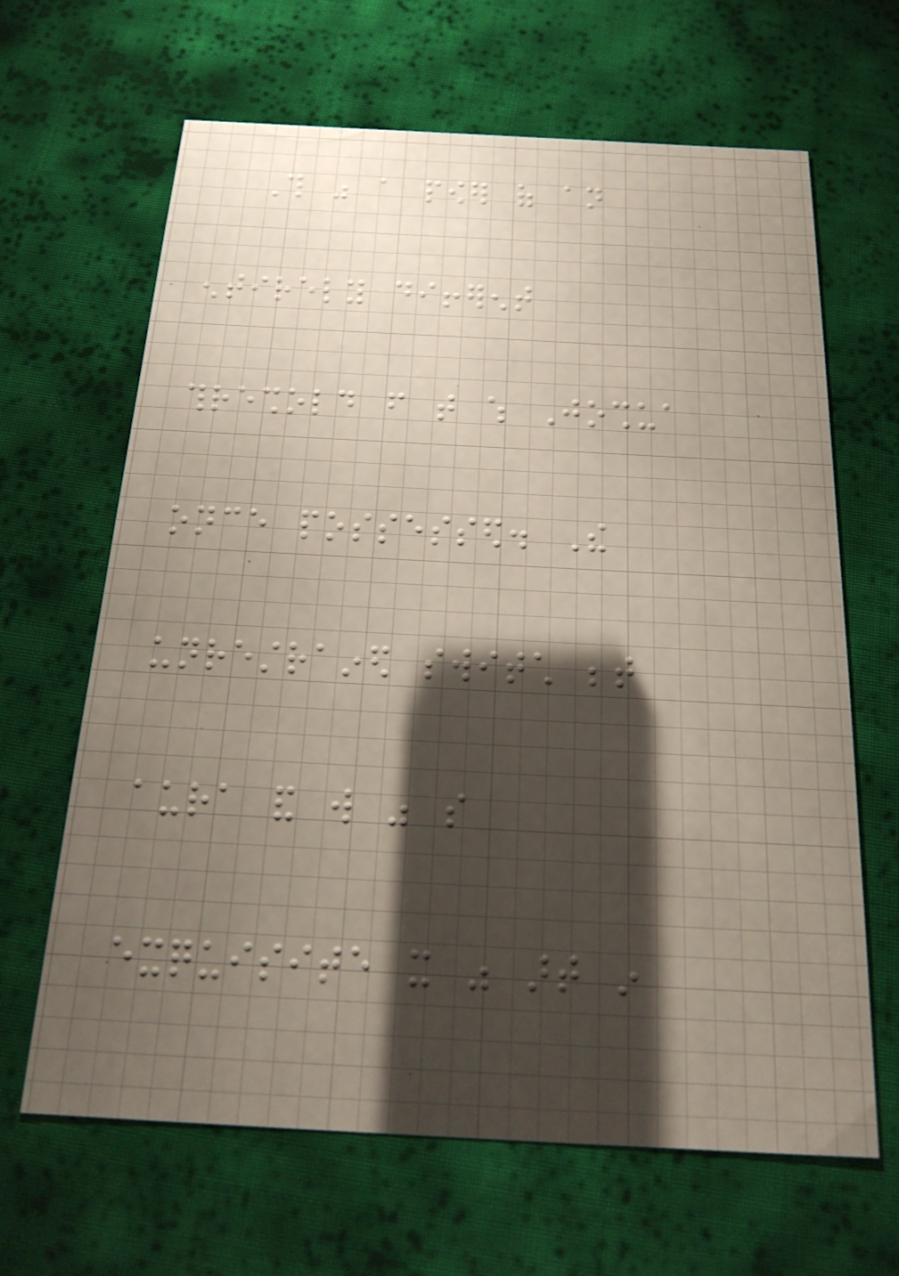This was a power of an
entirely different
threshold from that which Joshua
once possessed. The
unrestrained switch between
aura and will was so
exquisite it was art in
